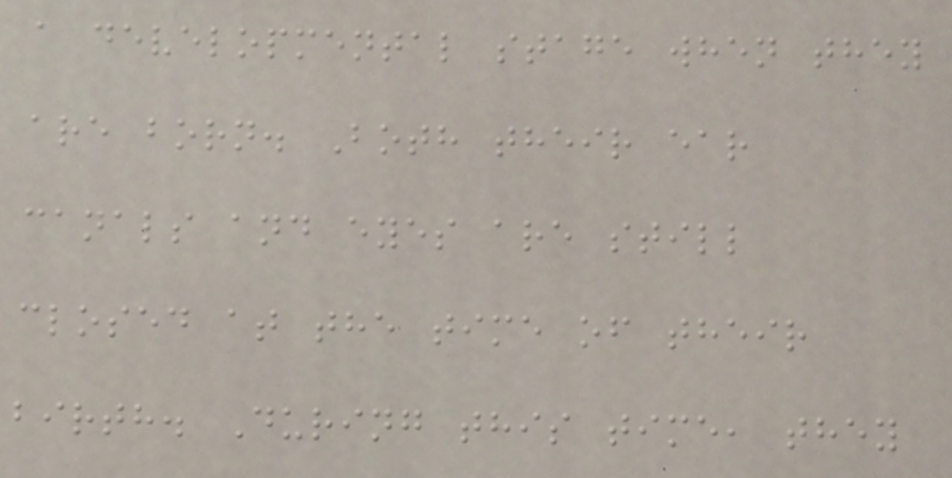a developmental stage when they
are born. Both their ear
canals and eyes are still
closed at the time of their
birth. During this time, they
